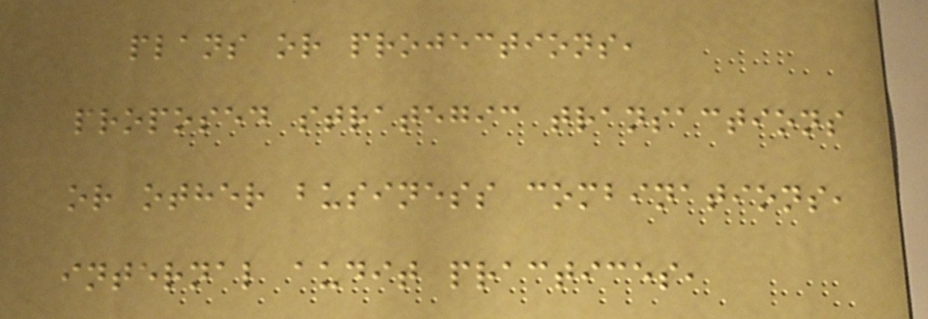plans or projections,
proposed strategic transactions
or other business combinations,
internal audit practices,
